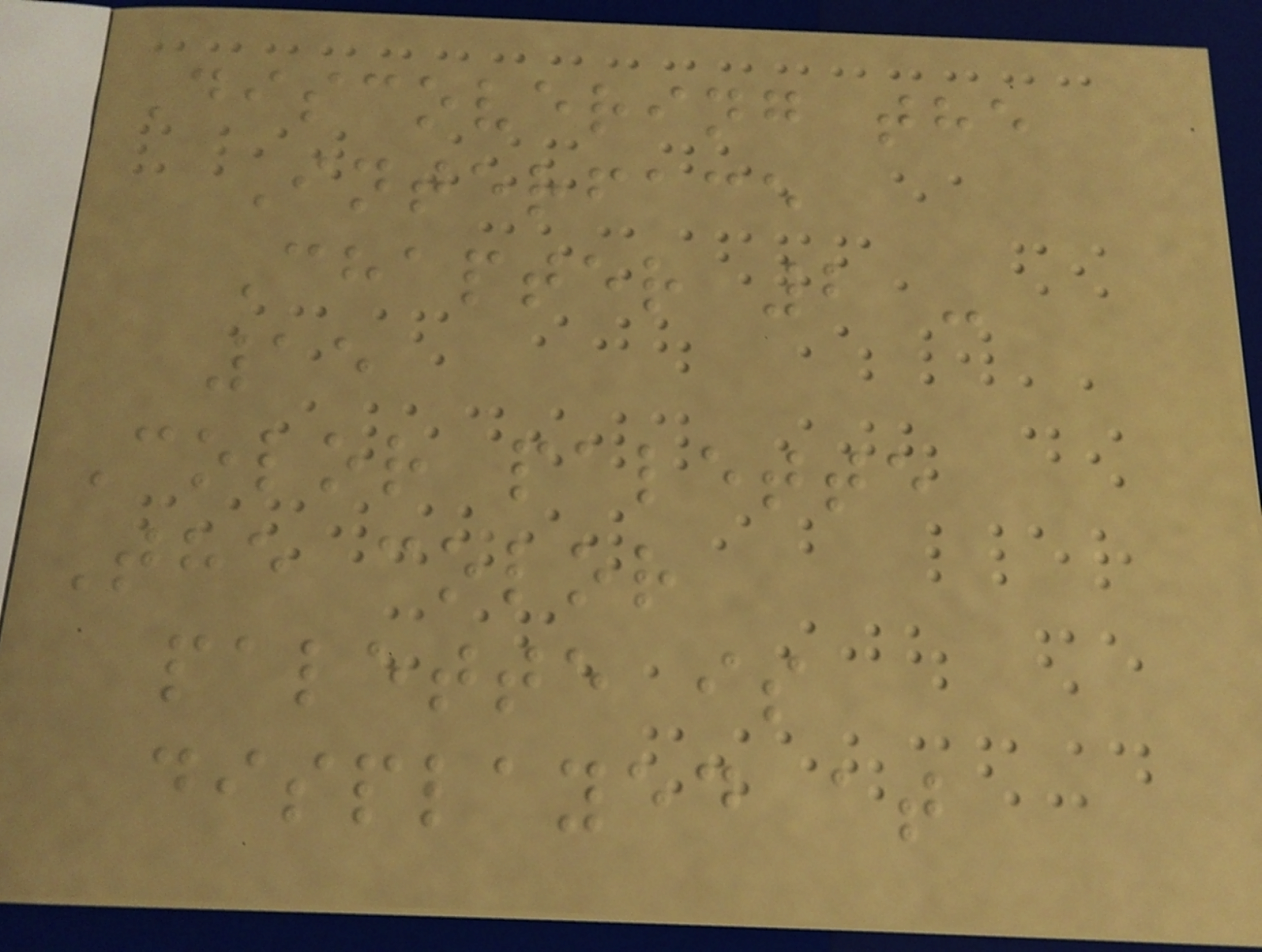Discovering the
Interface
Chapter 2 -
15
Color palette
The color
palette is
displayed at
